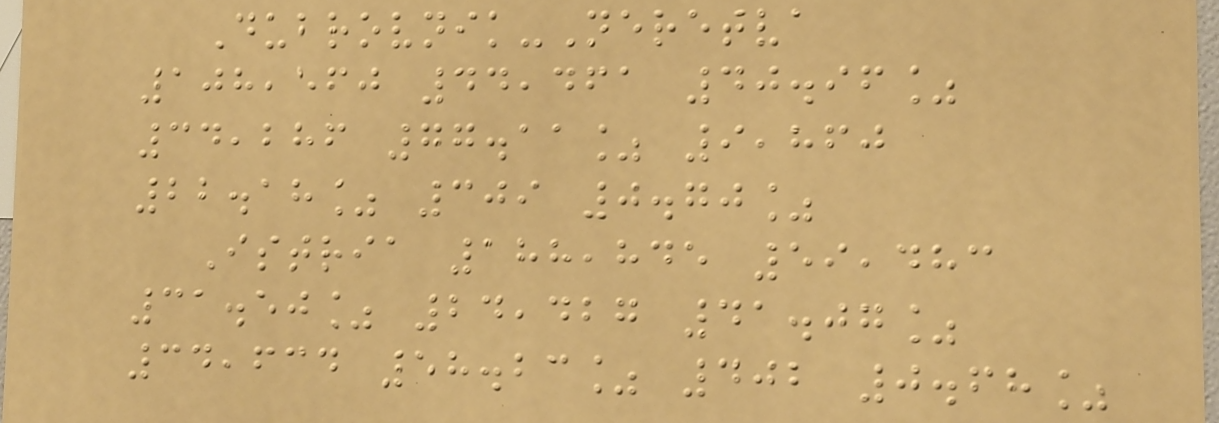Dubrovnik-Neretva
108,560 44,461 40.96%
34,286 77.11% 9,860
22.18% 309 0.70%
Istria 188,845 59,483
31.50% 24,427 41.07%
34,634 58.23% 402 0.68%
